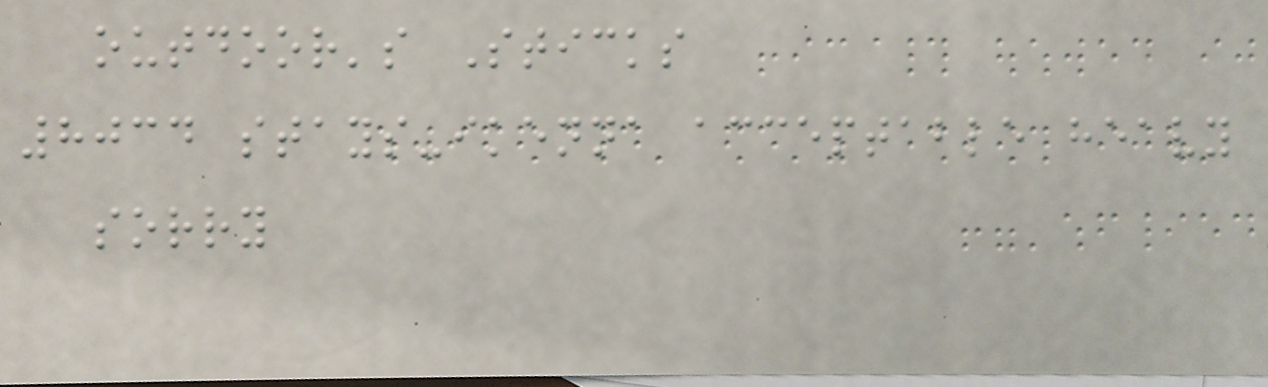outdoor's Sticks
8034 stays-ikenna acceptable heavy
sorry
